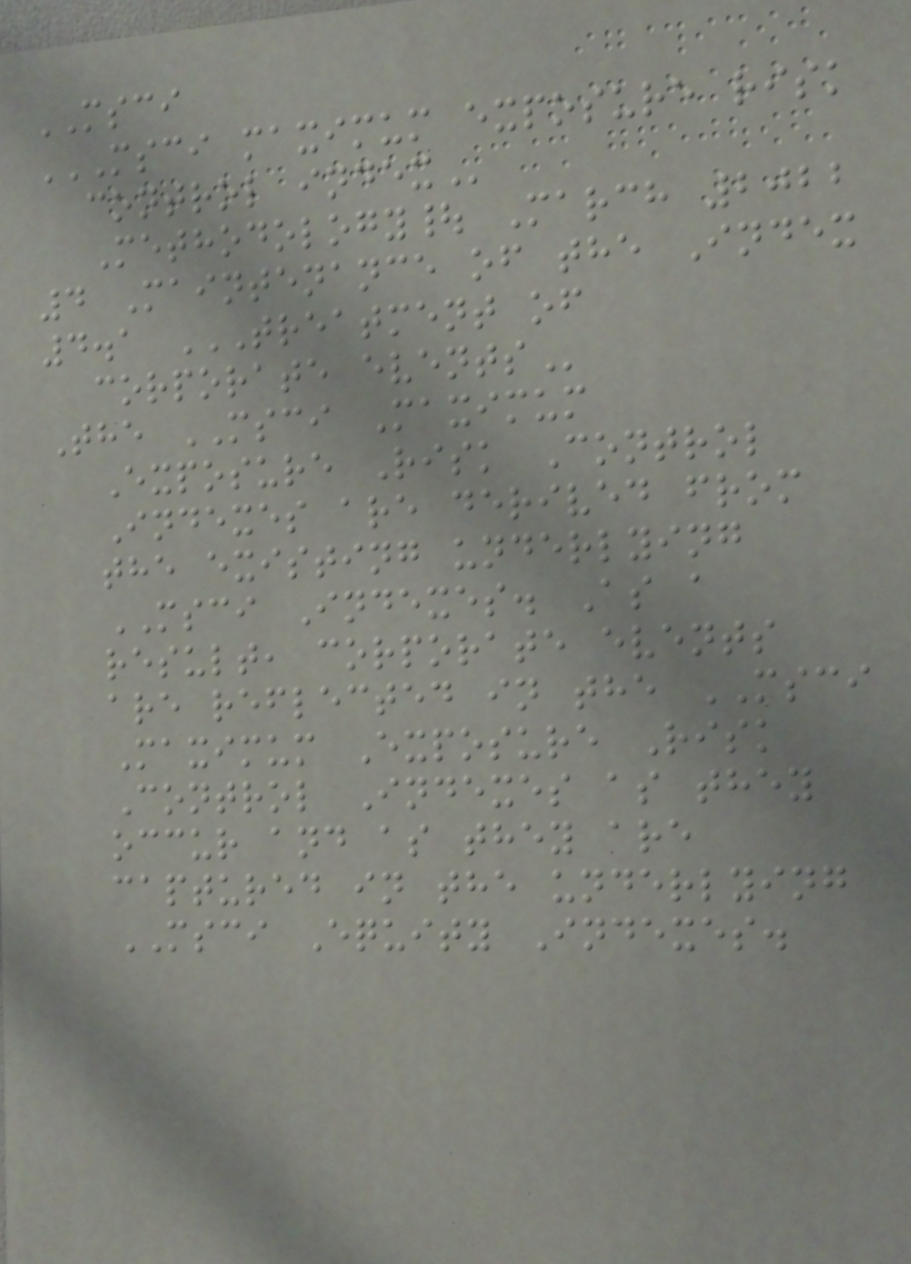MSCI
MSCI MAXIMUM EXPOSURE RISK
CONTROL INDEX
Methodology| March 2022
4 Maintenance of the Index
4.1 TREATMENT OF
CORPORATE EVENTS
The MSCI Maximum
Exposure Risk Control
Indexes are derived from
the existing underlying
MSCI Indexes. As a
result, corporate events
are reflected in the MSCI
Maximum Exposure Risk
Control Indexes as they
occur and as they are
captured in the underlying
MSCI Equity Indexes.
